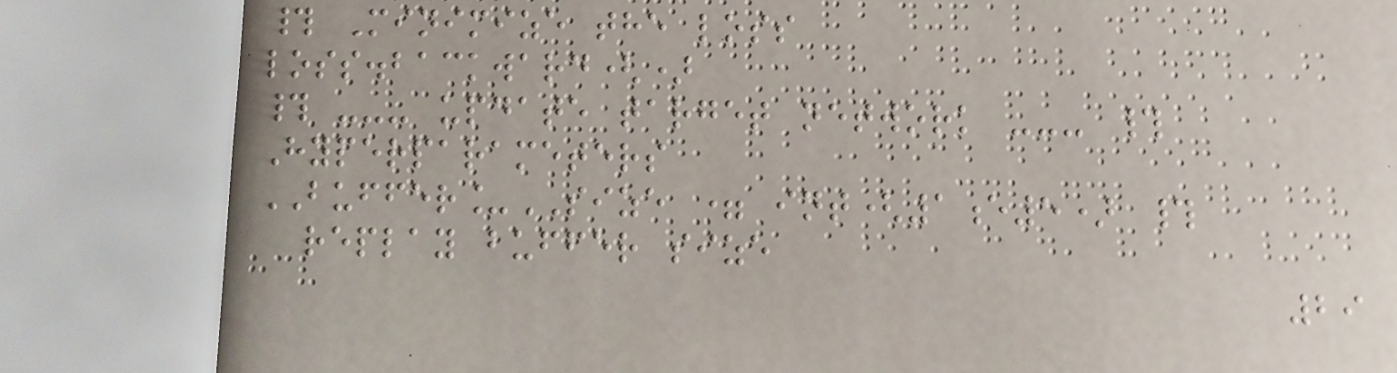# Minimize the loss
loss.backward()
# --- update target network --- #
Hyperparameters
BUFFER_SIZE = int(1e5) #
replay buffer size
29
